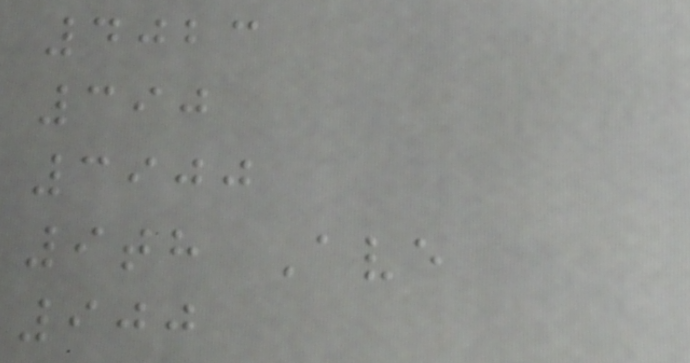4023
390
3900
9th Ave
900
